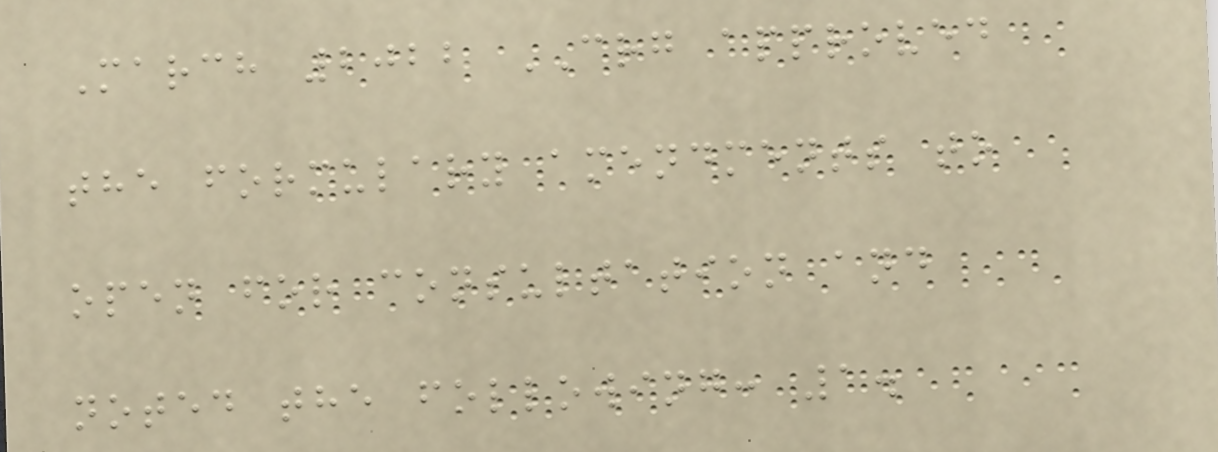March 2022 CRG approved
the formulary amendments to
open for consultation and
noted the following: 1.
